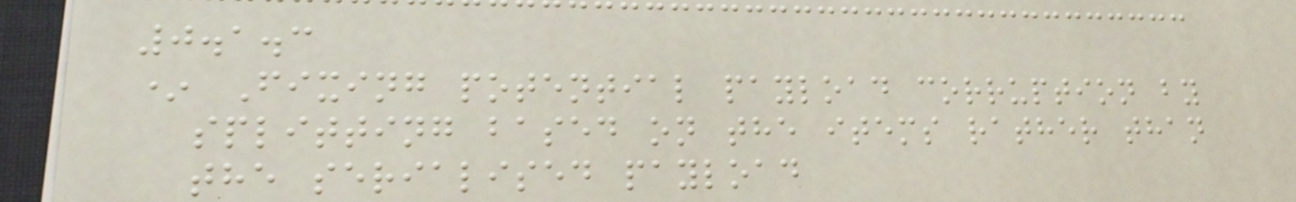0.1.3
* Fixing potential payload corruption by
splitting based on the items rather than
the serialised payload
